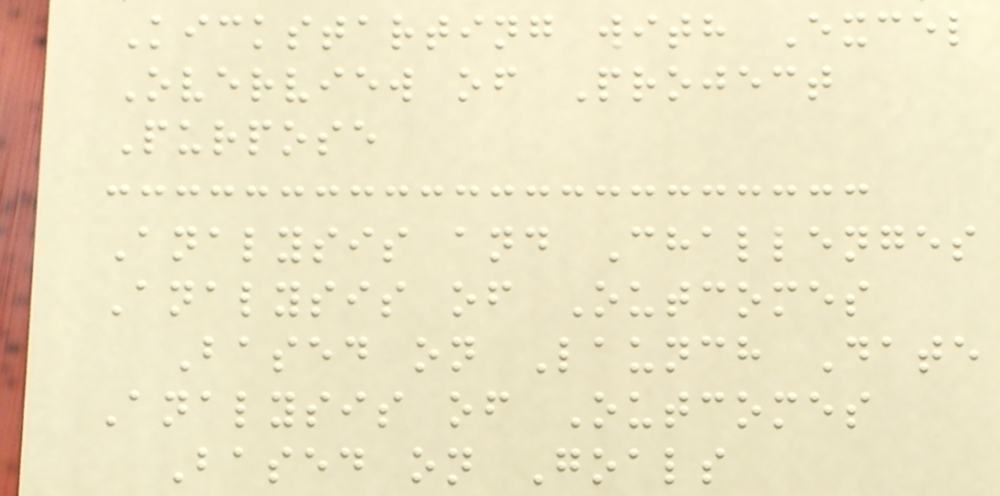Kickstarting with Excel
Overview of Project
Purpose
Analysis and Challenges
Analysis of Outcomes
Based on Launch Date
Analysis of Outcomes
Based on Goals
